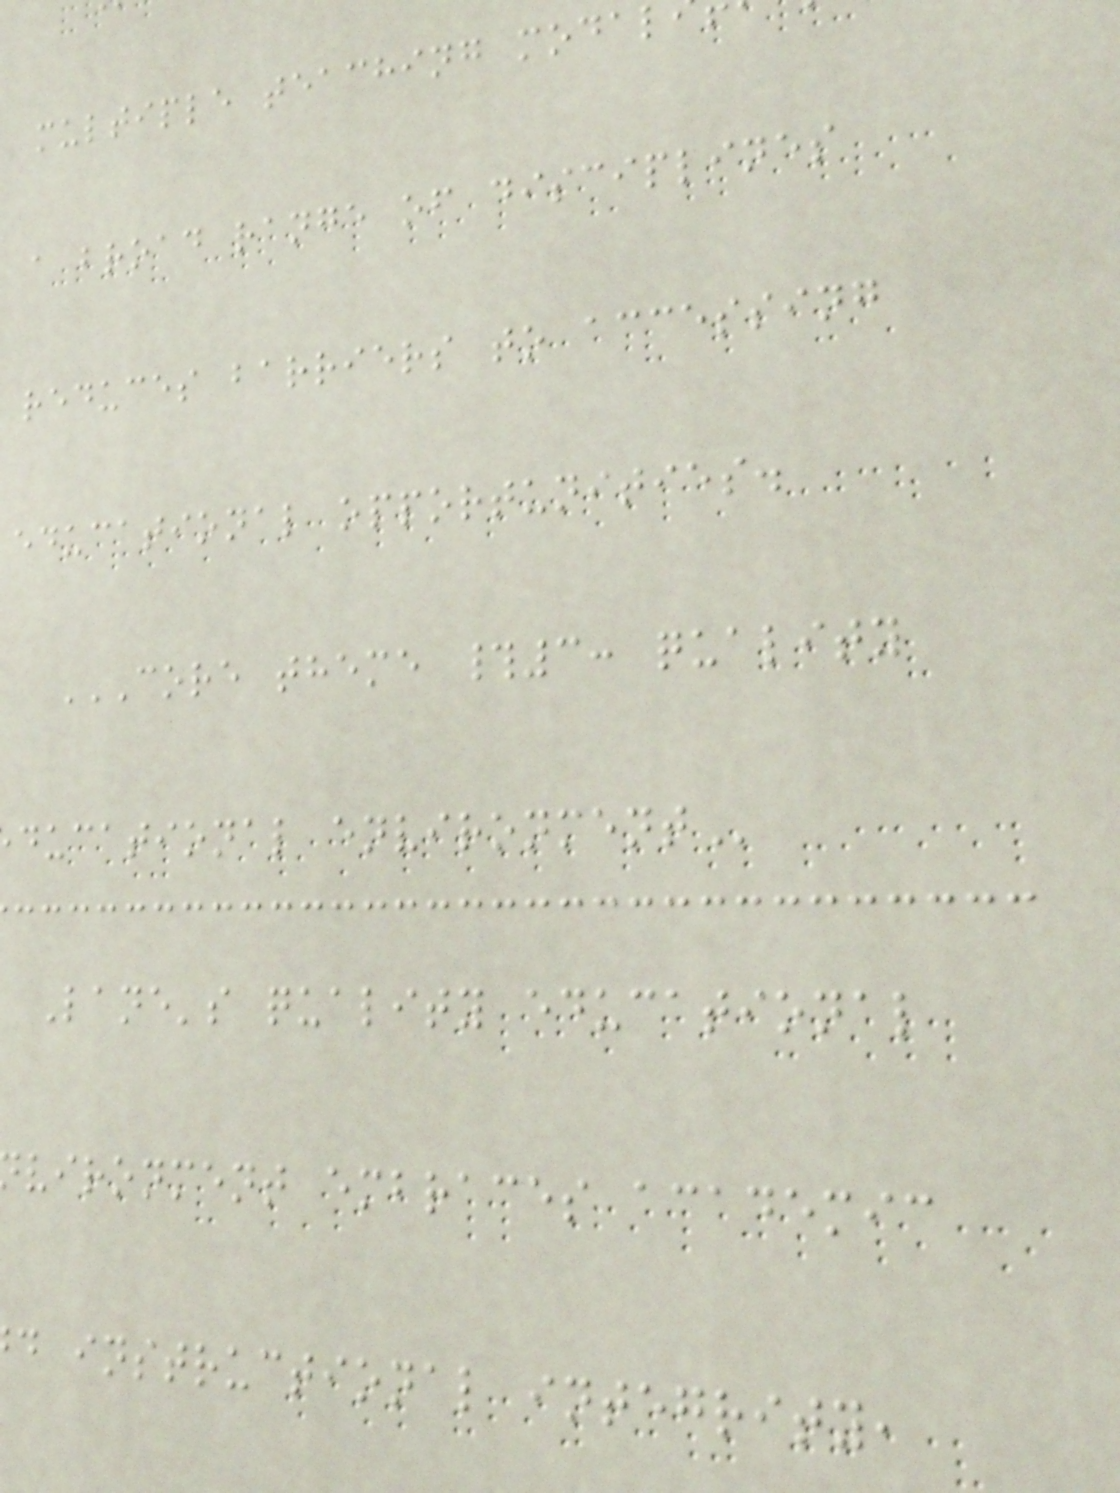multiple teaching modal
a broad range of disciplines
reduces barriers to accessing
educational opportunities.
CORE THEME #3: QUALITY
ducational
Lane's quality educational
vironment embraces academic
d instructional integrity,
